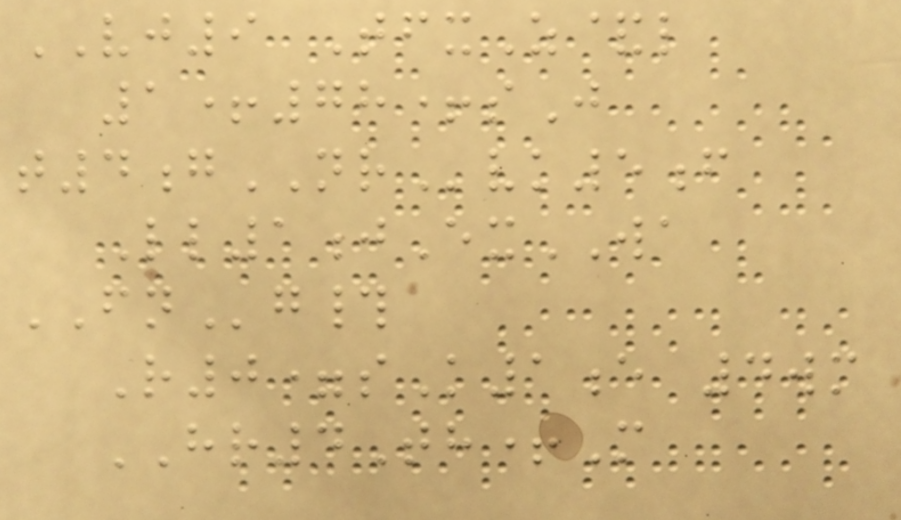VJ9 TfxZ&l
1+78+sJ
t4gNRvk5f
Ll1jExWA
FNg#
R0=sK1e 4wm
HR4Th+M
